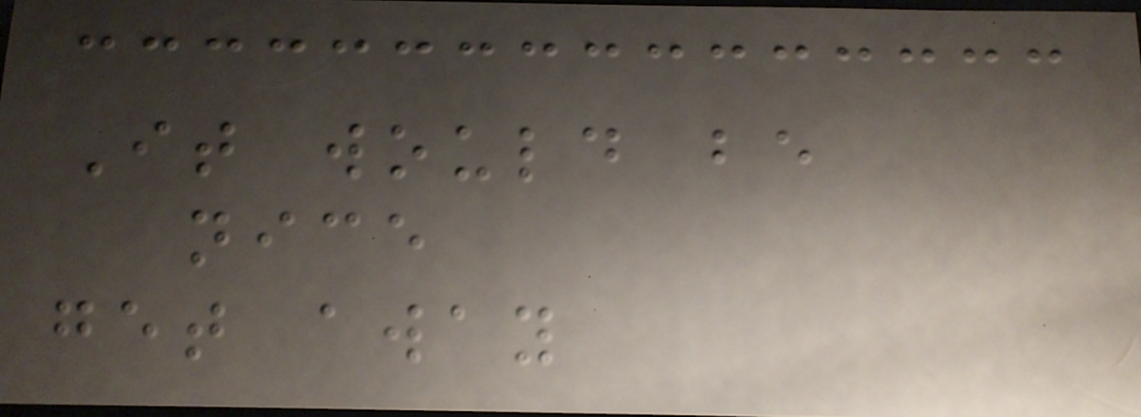It would be
nice
get away
